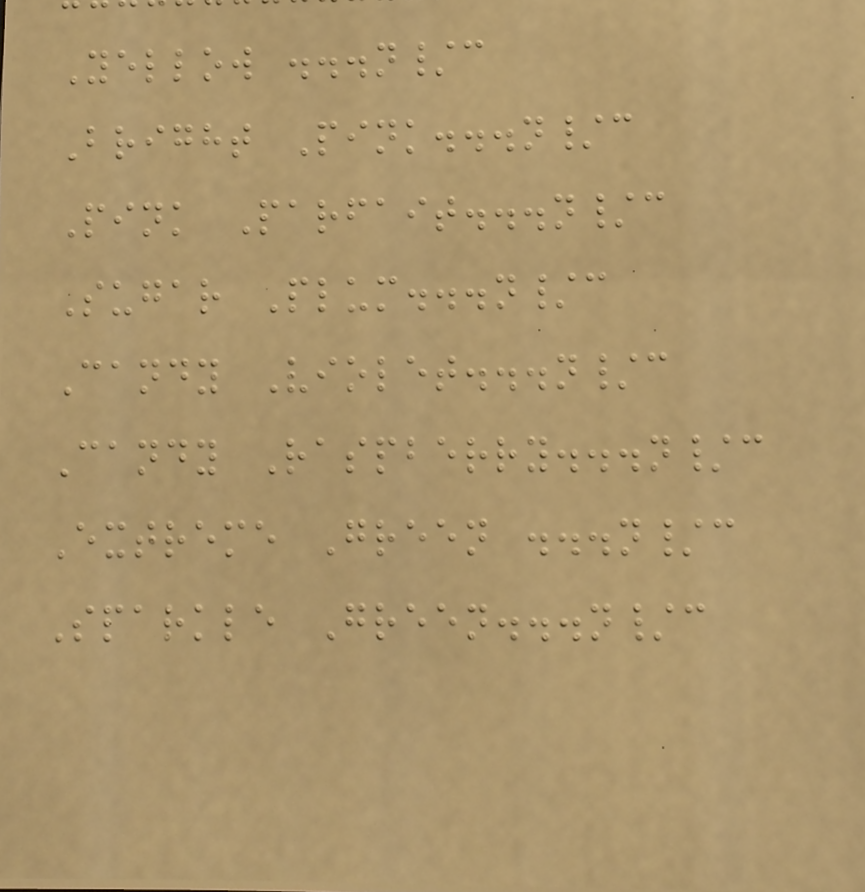Yellow ...n/c
Bright Pink...n/c
Pink Parfait...n/c
Sugar Plum...n/c
Candy Violet...n/c
Candy Raspberry...n/c
Extreme Green ...n/c
Sparkle Green...n/c
